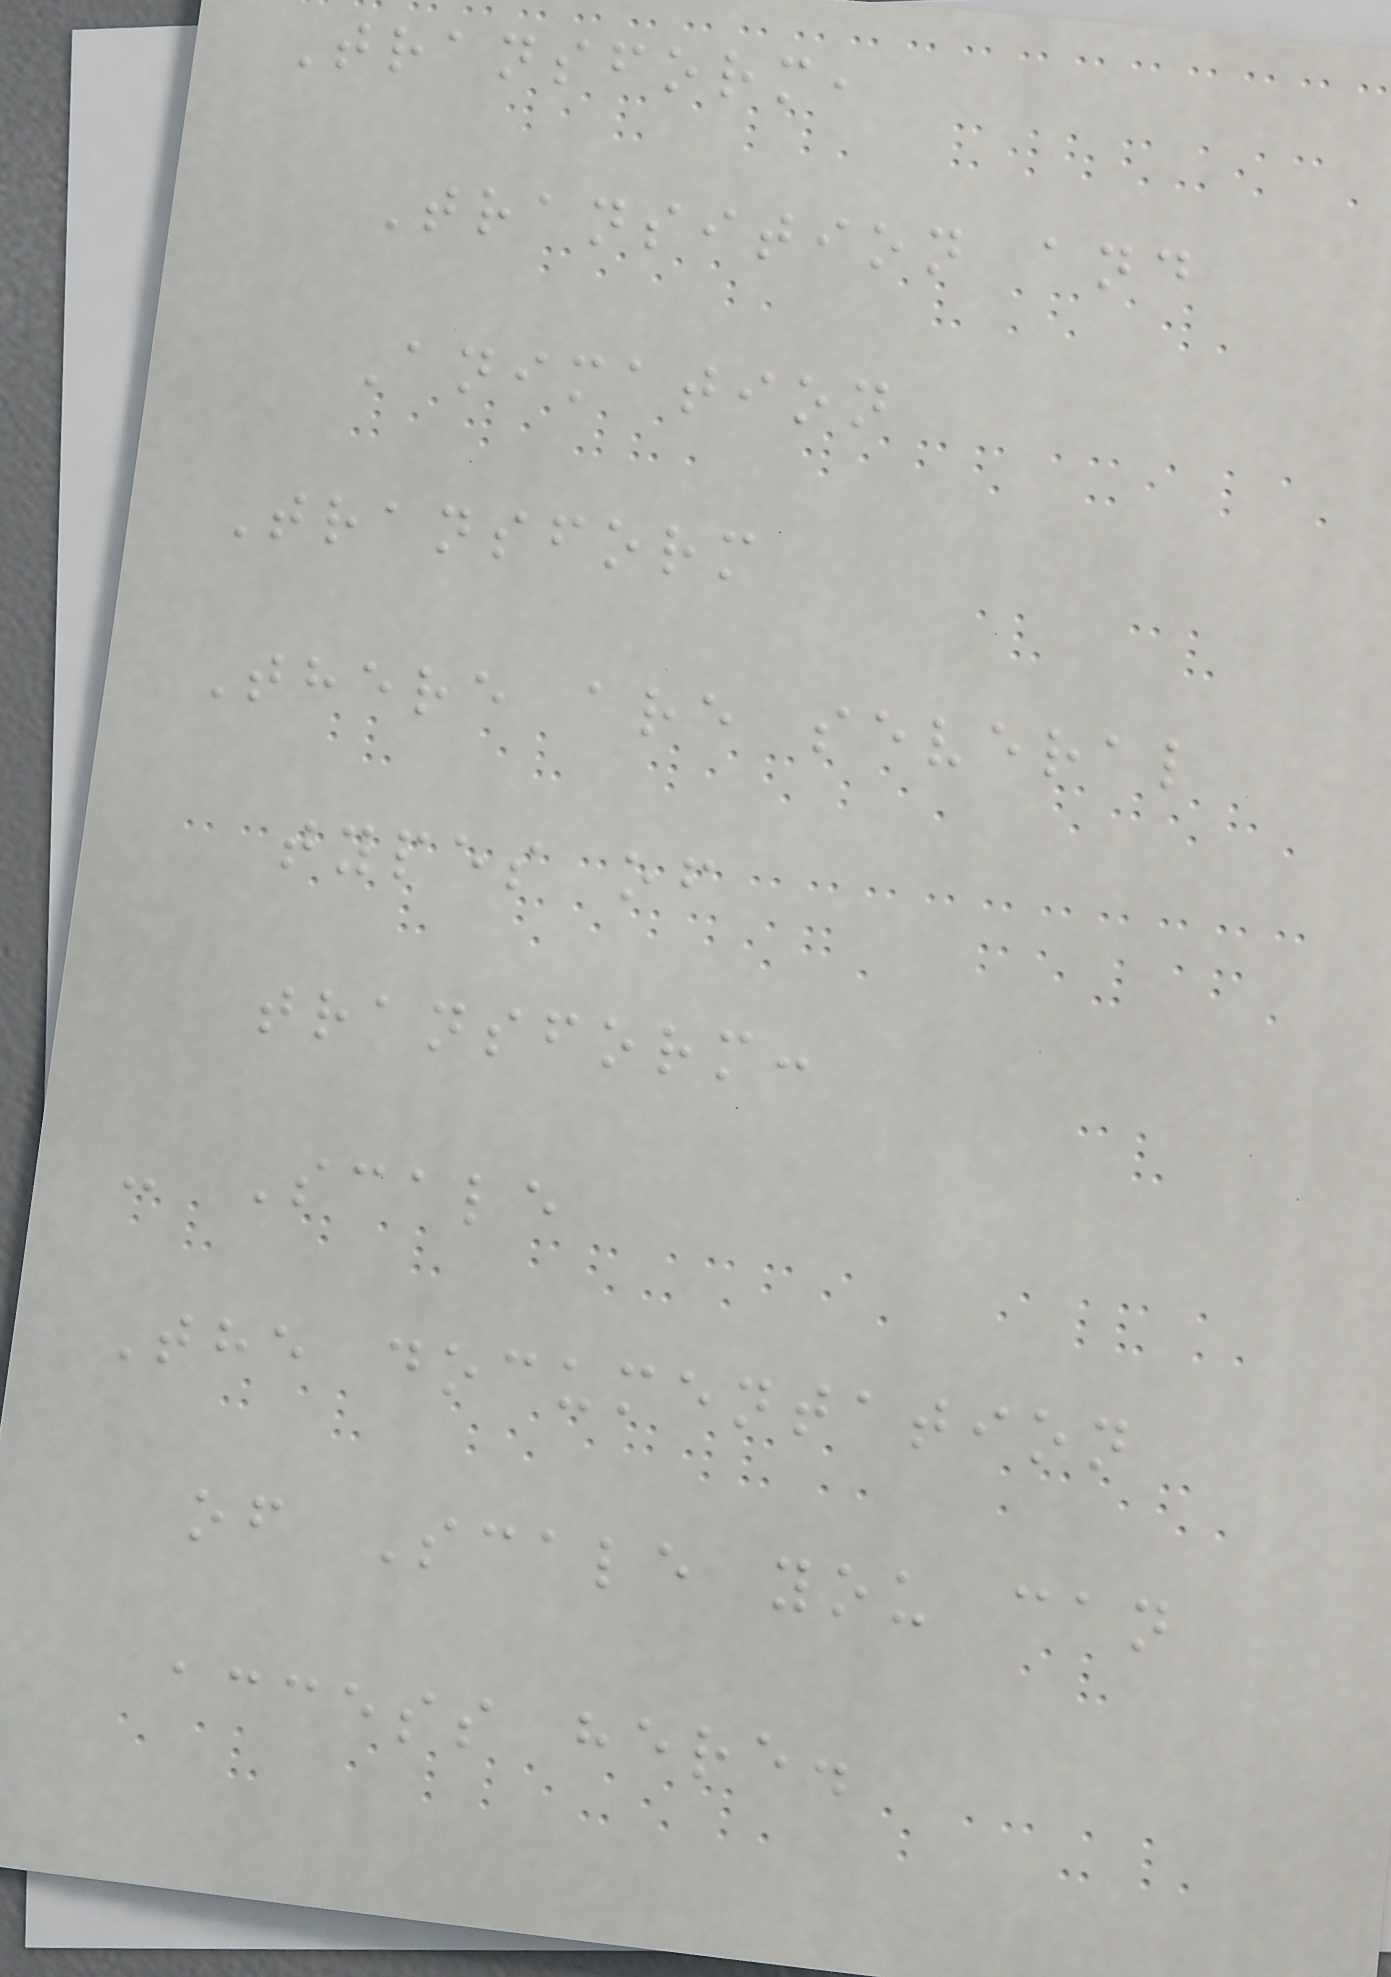Transform,
Transition and
Animation
Transform
There are several
types of
transform:
- Scale
The documentation
of Scale you can
access here.
